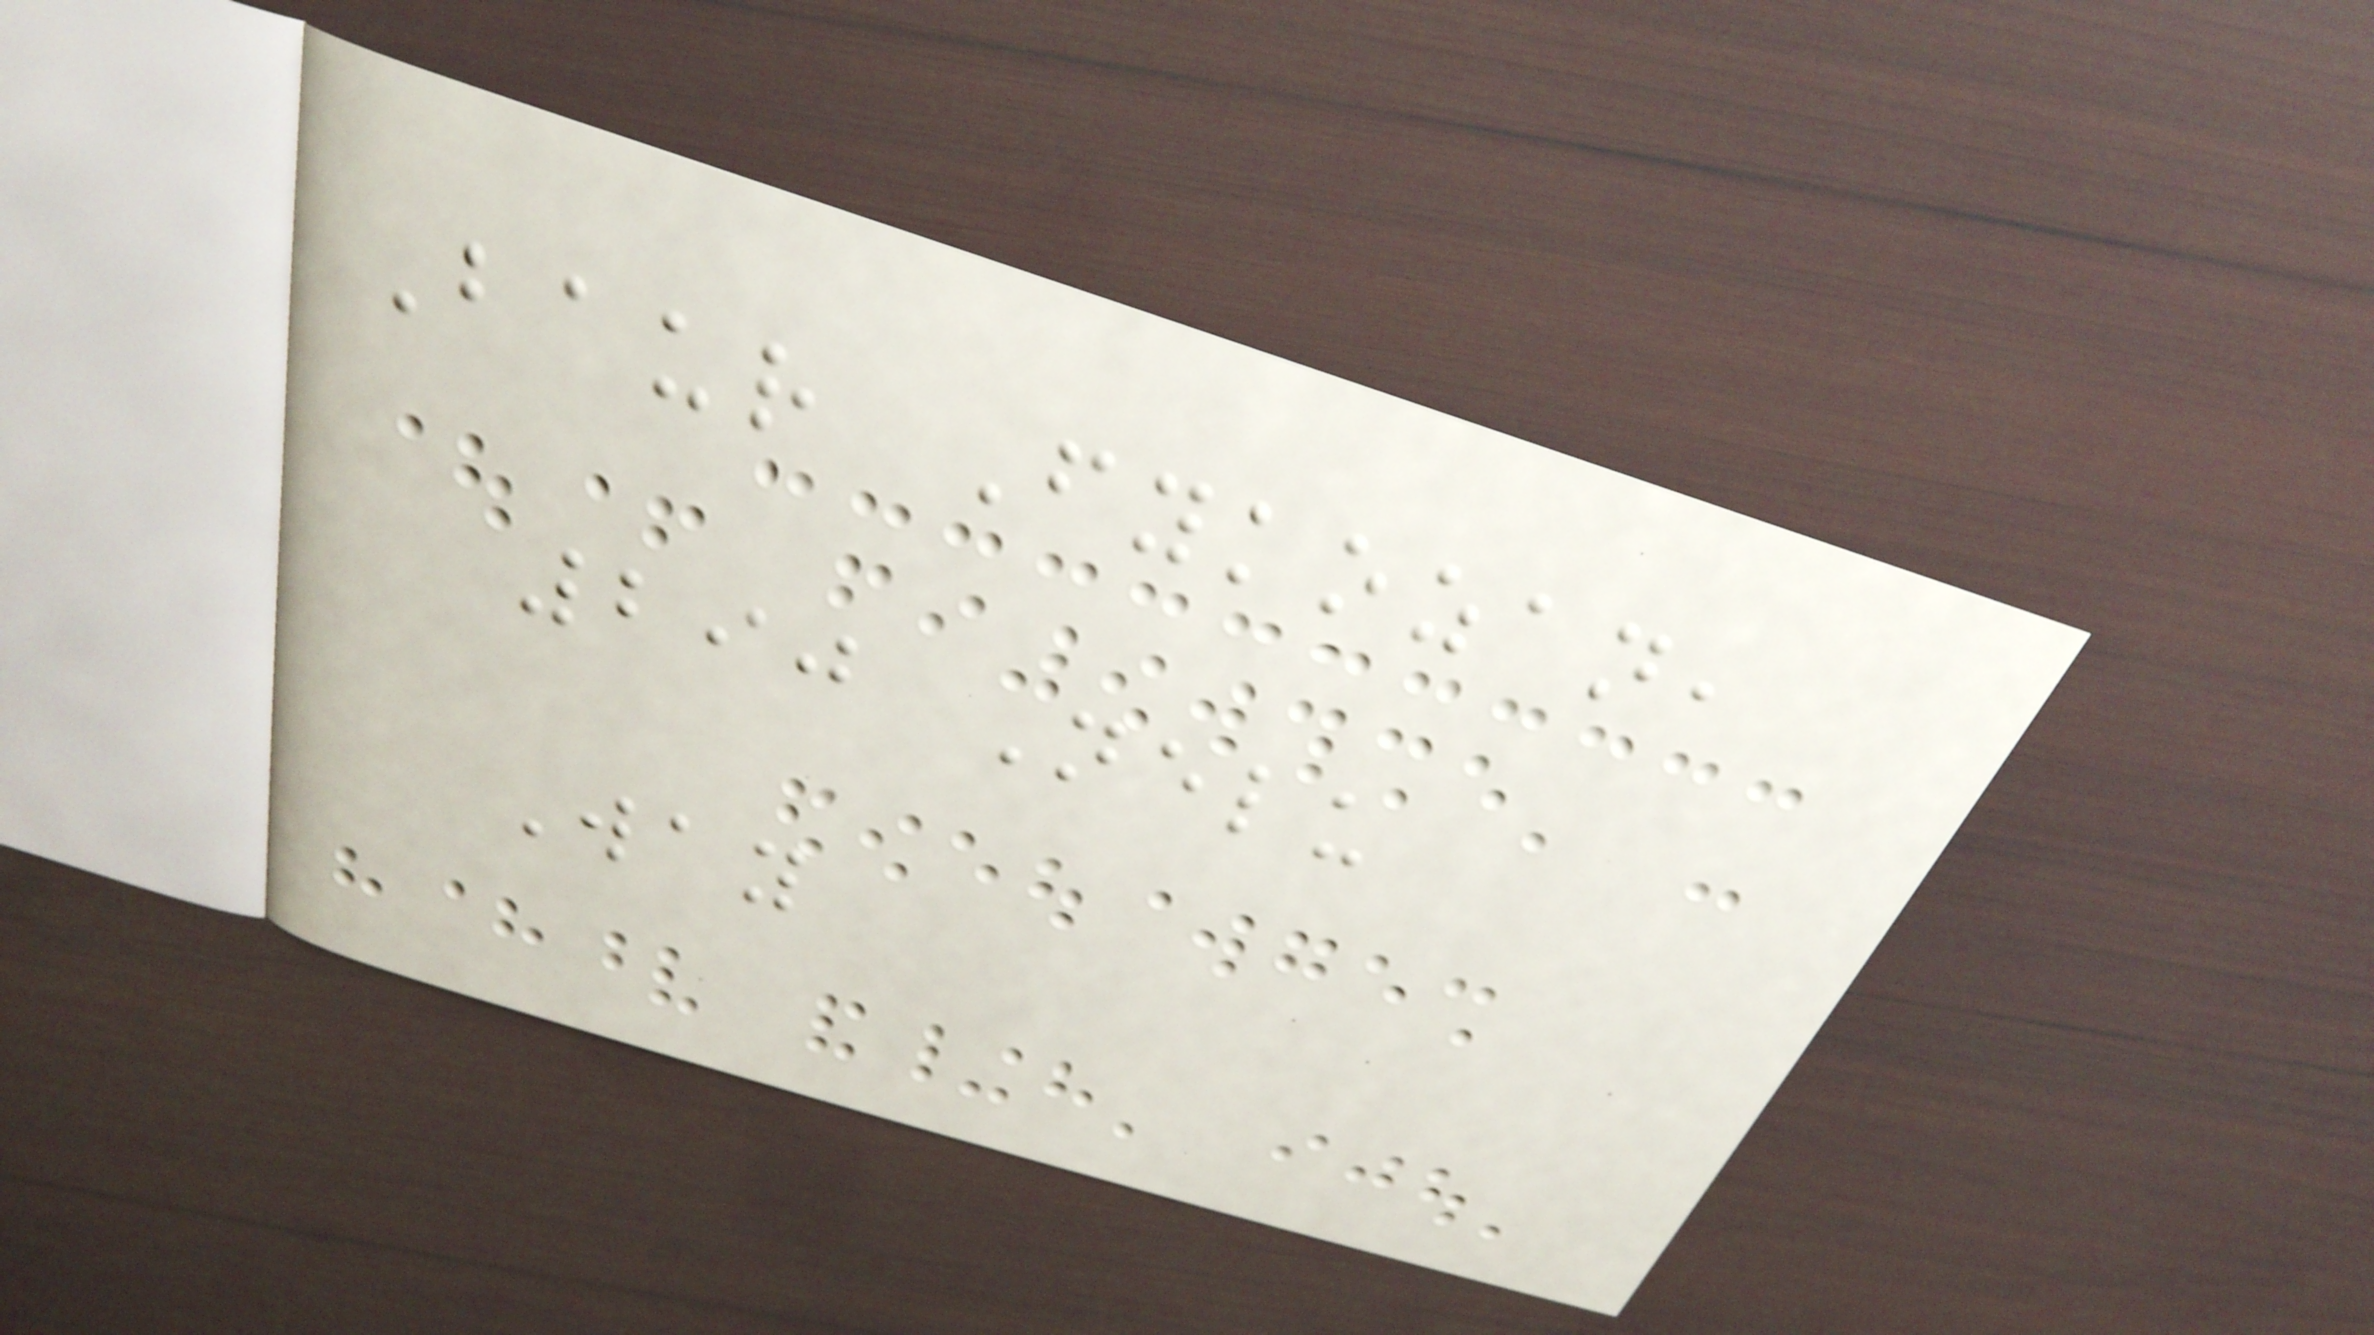Baur Fykozan,
290 Nelu
Way
